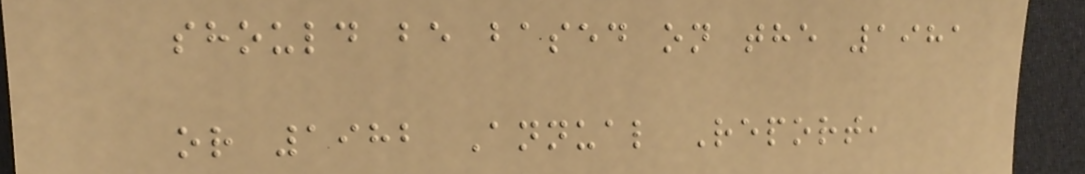should be based on the 1981
or 1982 Annual Report,
